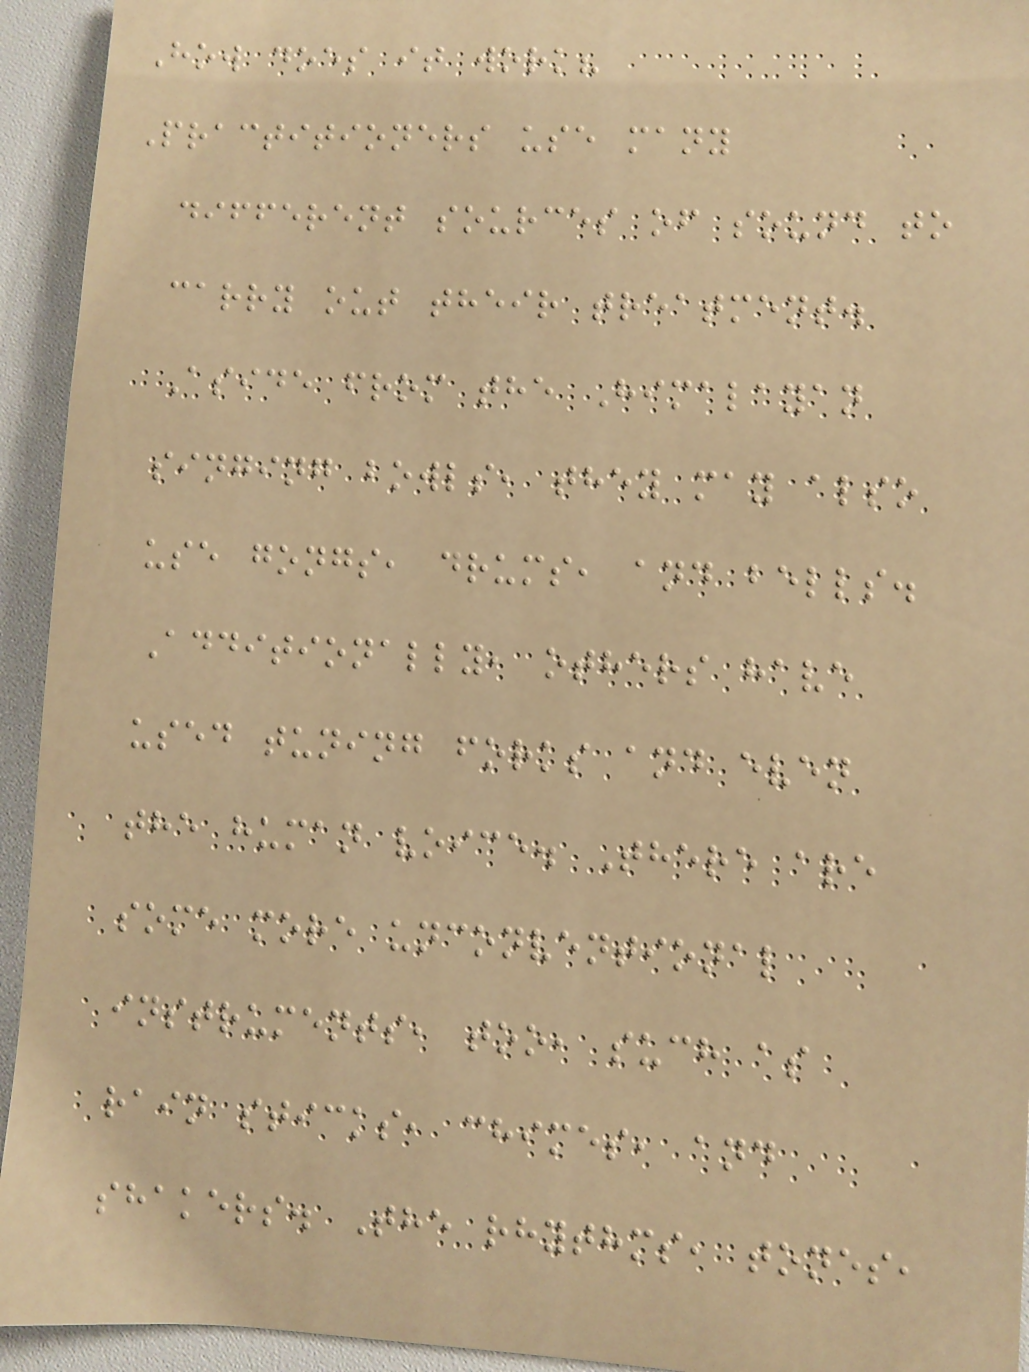How does it work?
Practitioners use many
different sources of sound to
carry out their treatment.
Aside from the Himalayan
singing bowls, they may also
use gongs, drums, and bells.
Additionally, others have
used tuning forks and even
the human voice. There are
some more unconventional
instruments, too, such as
rain sticks, chimes, and
shakers. The rhythms, tones,
